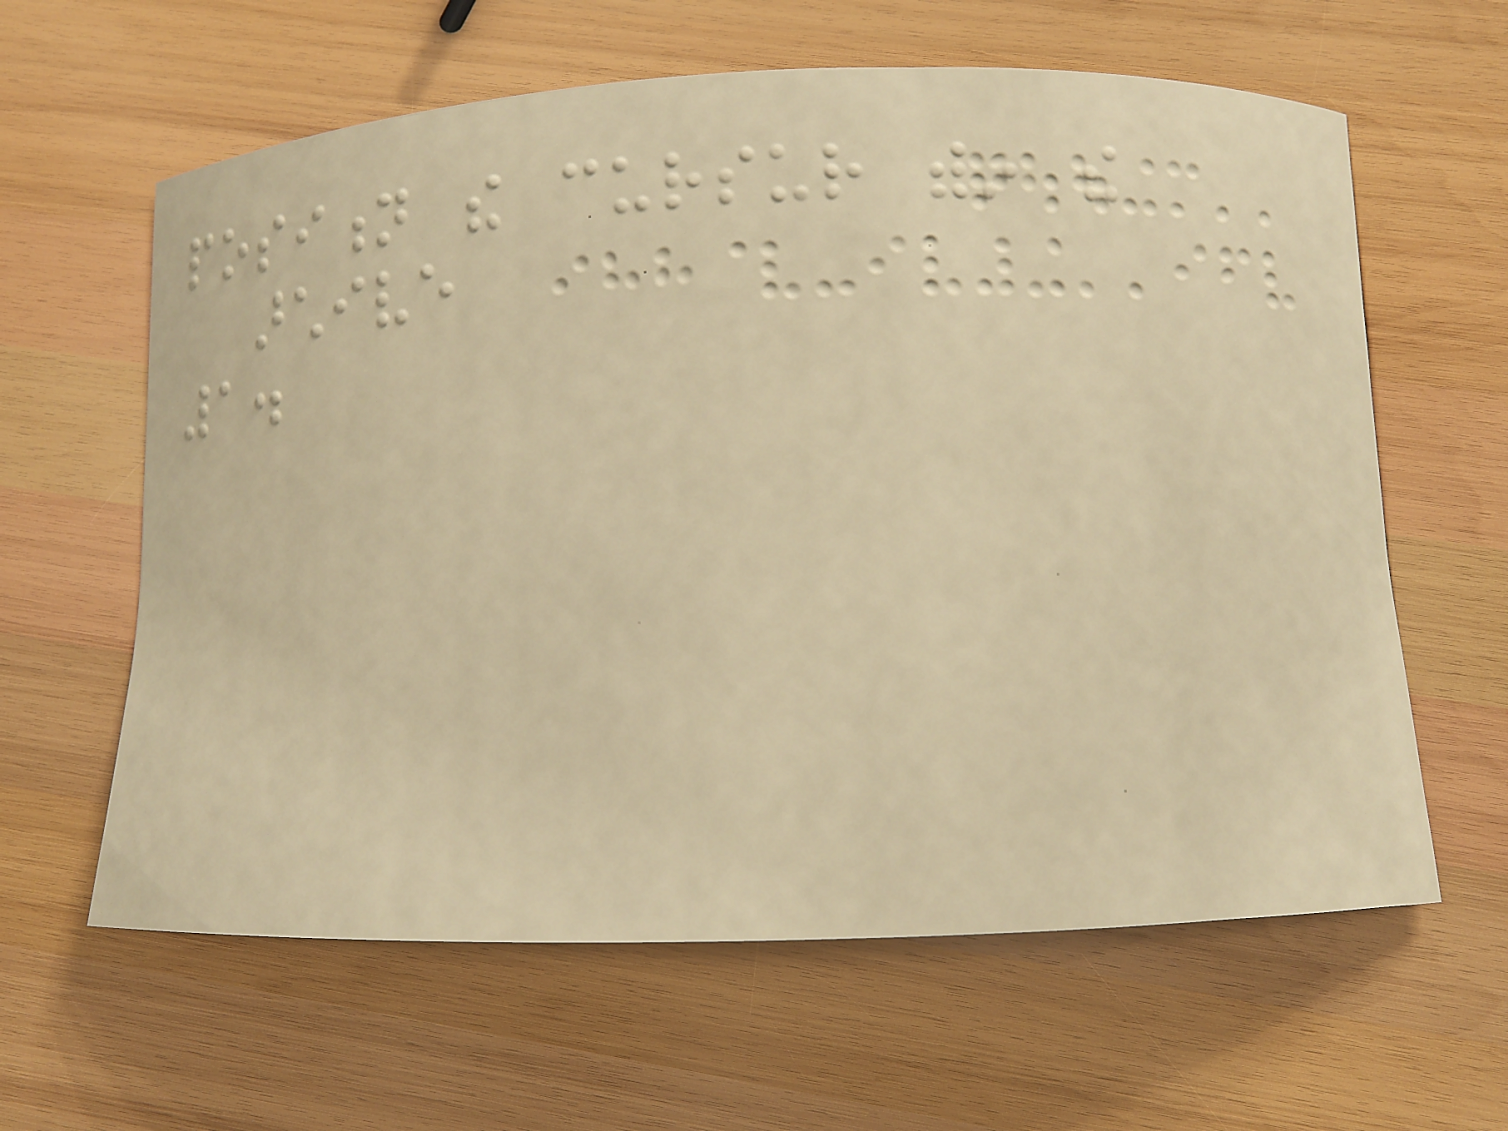position the cursur within the
archive
1.
